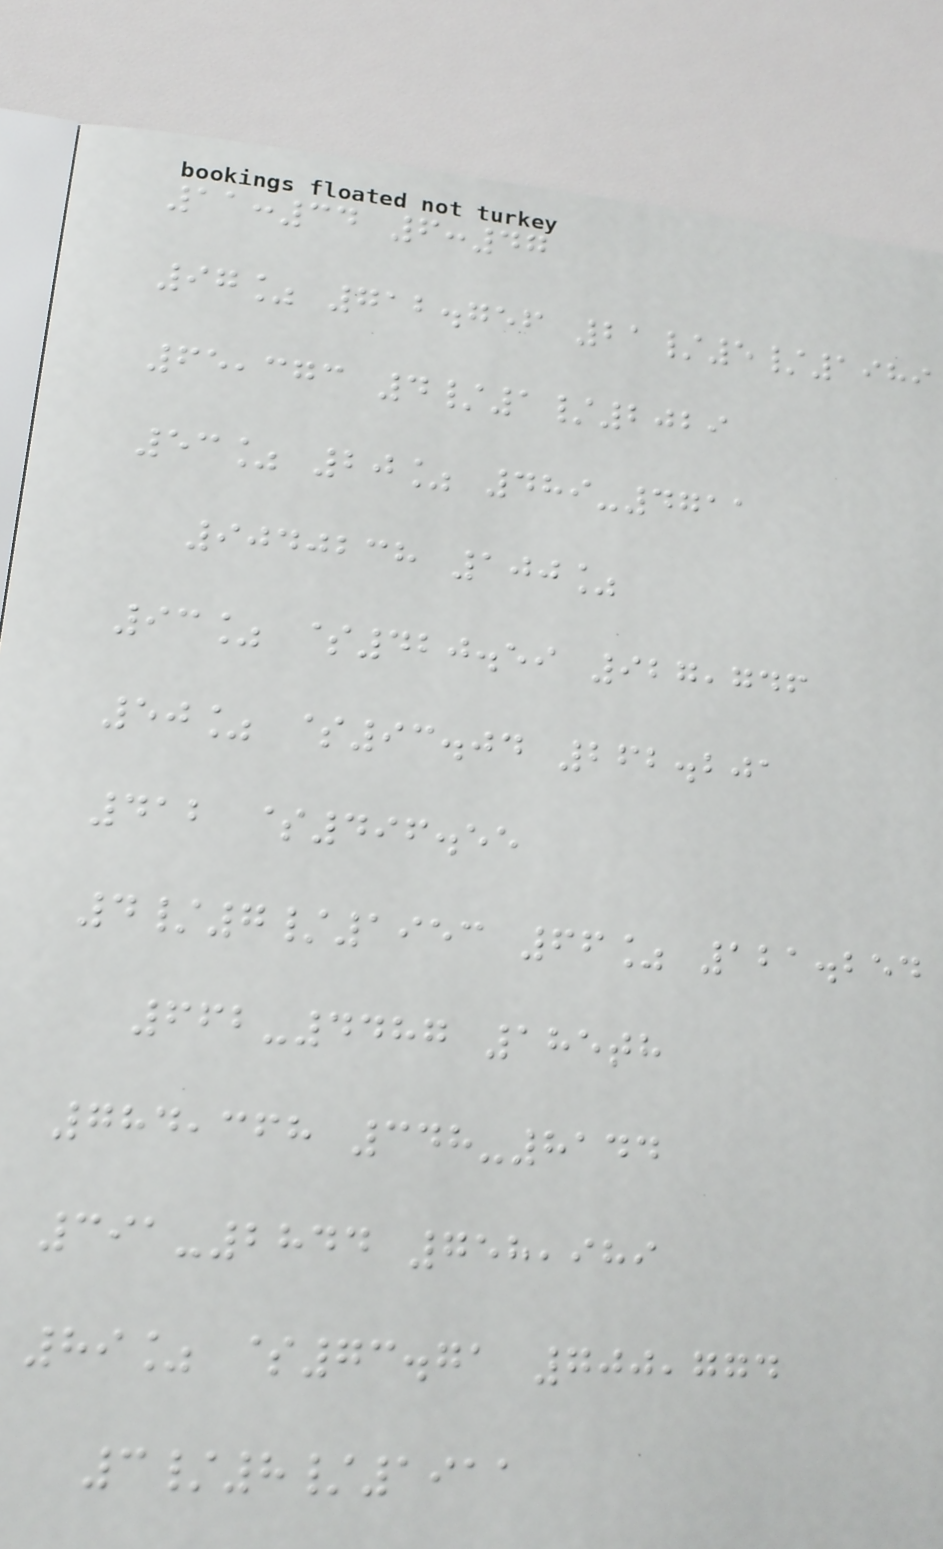11:34 6:47
97% 712.756 21/5/1989
65,373 4/1/2029
53% 20% 489-4711
9040238 100%
93% $420.59 927,746
50% $93.04 262.201
412 $496.55
4/7/1953 66% 121.254
662-4487 185th
784,368 348-8144
391-2844 758,989
89% $73.71 700,774
3/8/1911
